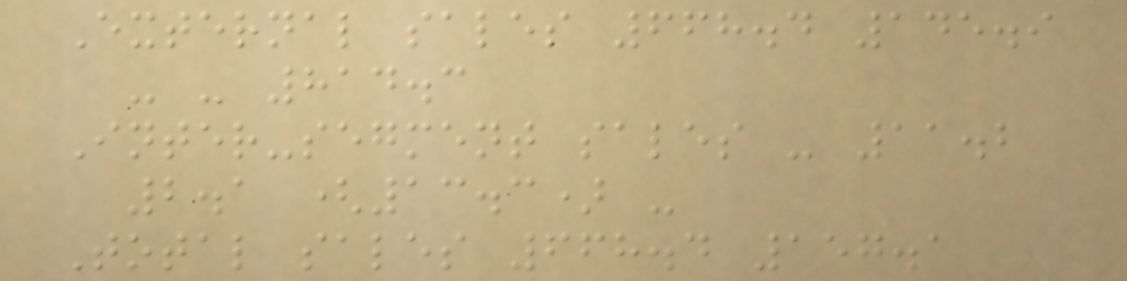External sales 668.4 145.9
- - 814.3
Inter-segment sales - 11.2
2.1 (13.3) -
Total sales 668.4 157.1
